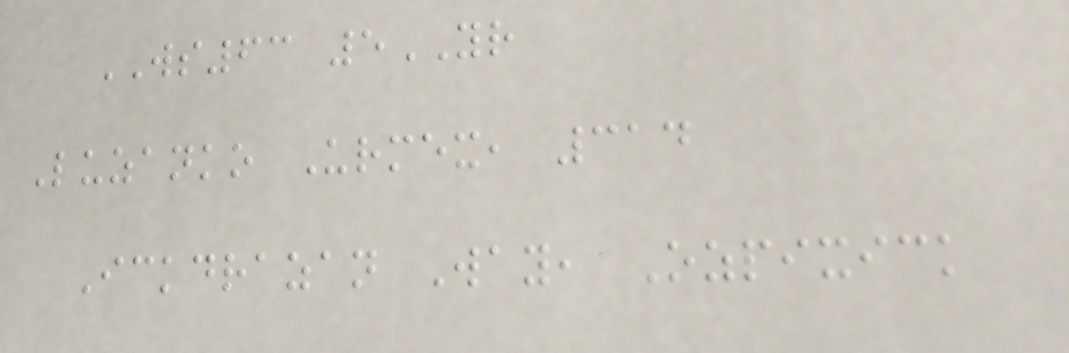WS63 5YR
Luzanko Urmex, 314
Ickdrazan Way, Ozpixick
